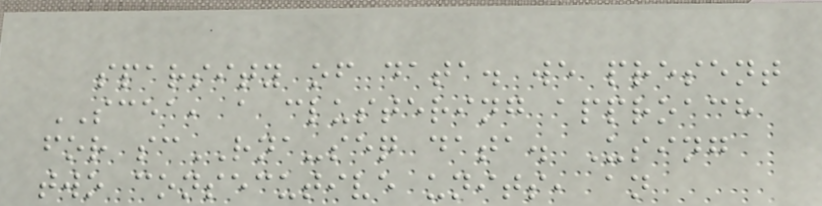sparsity of data. we present
SCEA, a clustering approach
for scRNA-seq data. Using
two consecutive units, an
